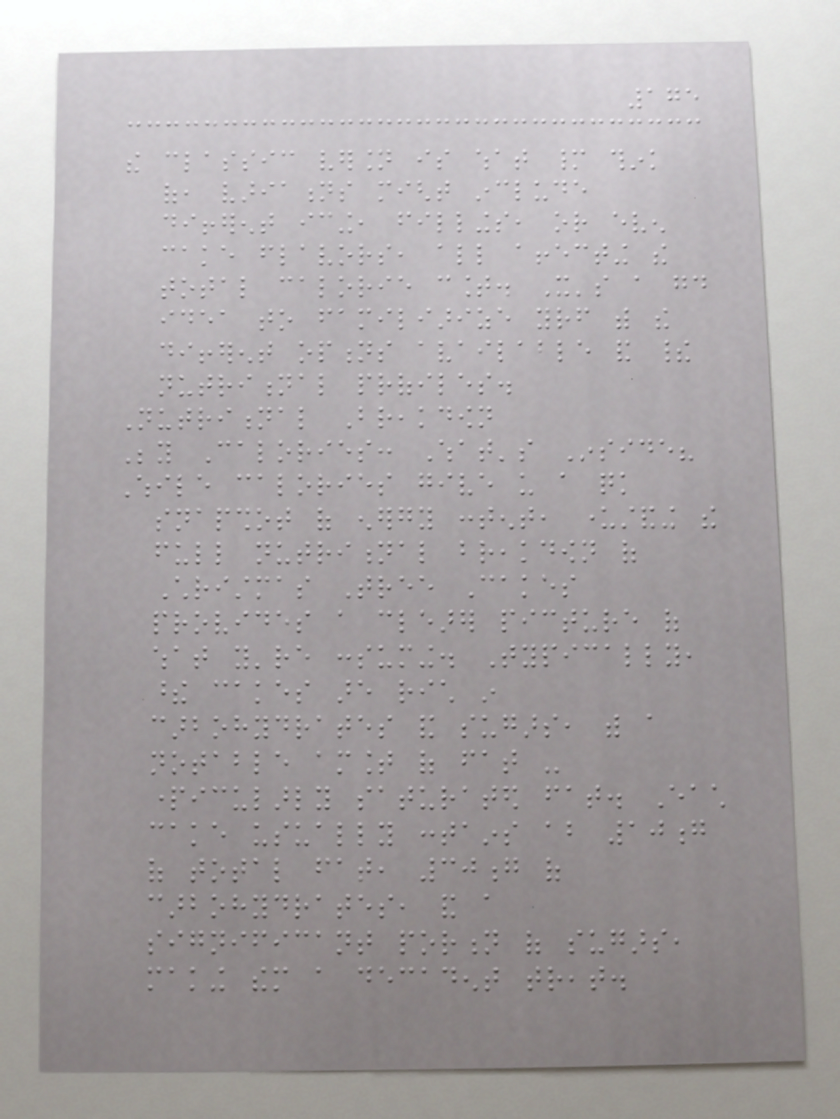175
the classic version is what many think
of, variations might include
different icing, fillings, or even
cake flavors, all affecting the
total calorie count. It's a good
idea to familiarize yourself with the
different options available and their
nutritional profiles.
Nutritional Breakdown
Beyond Calories: What's Inside?
While calories give us a quick
snapshot of energy content, understanding the
full nutritional breakdown of
Christmas Tree Cakes
provides a clearer picture of
what you're consuming. Typically,
these cakes are rich in
carbohydrates and sugars, with a
notable amount of fat -
particularly saturated fat. Each
cake usually contains about 10g
of total fat, 30g of
carbohydrates, and a
significant portion of sugars,
making them a decadent treat.
